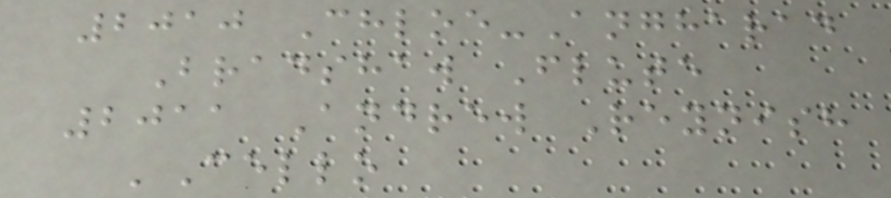2010 Chloe-Angharad
Bradshaw Flute
2011 Andrew Reynish
'Cello
